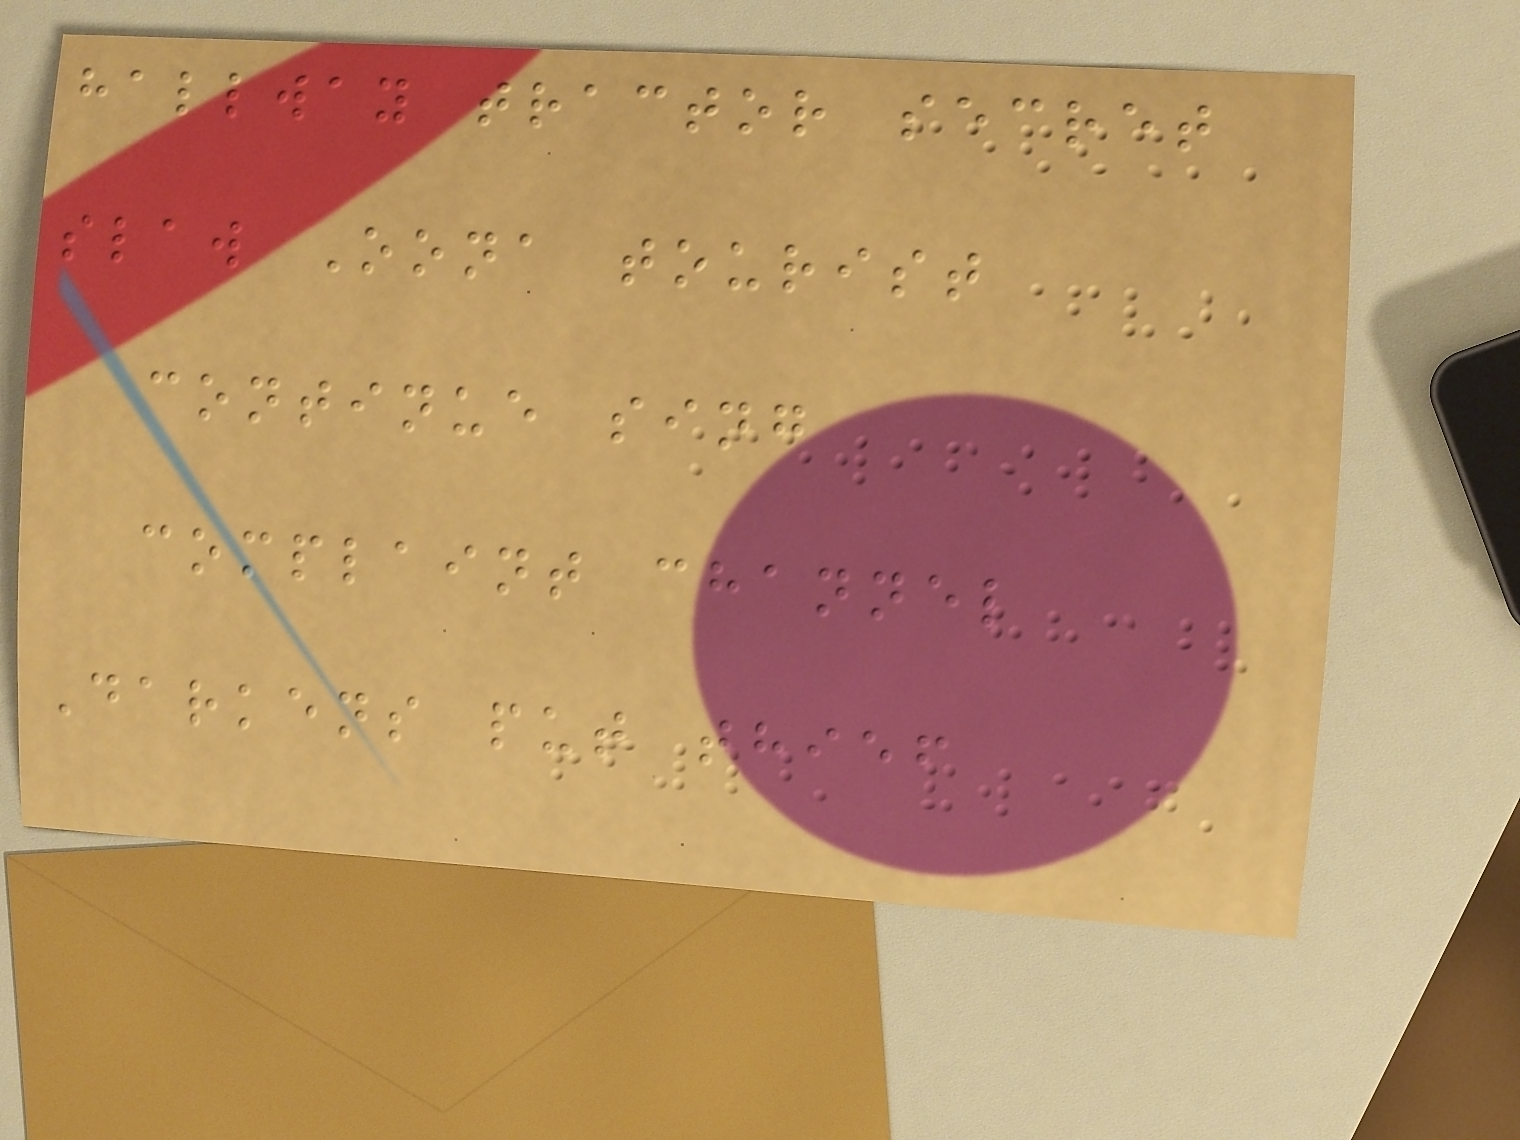hallway tractor secret
slaw Oona tourist
continue sing
complaint channel
Darkens put thief
